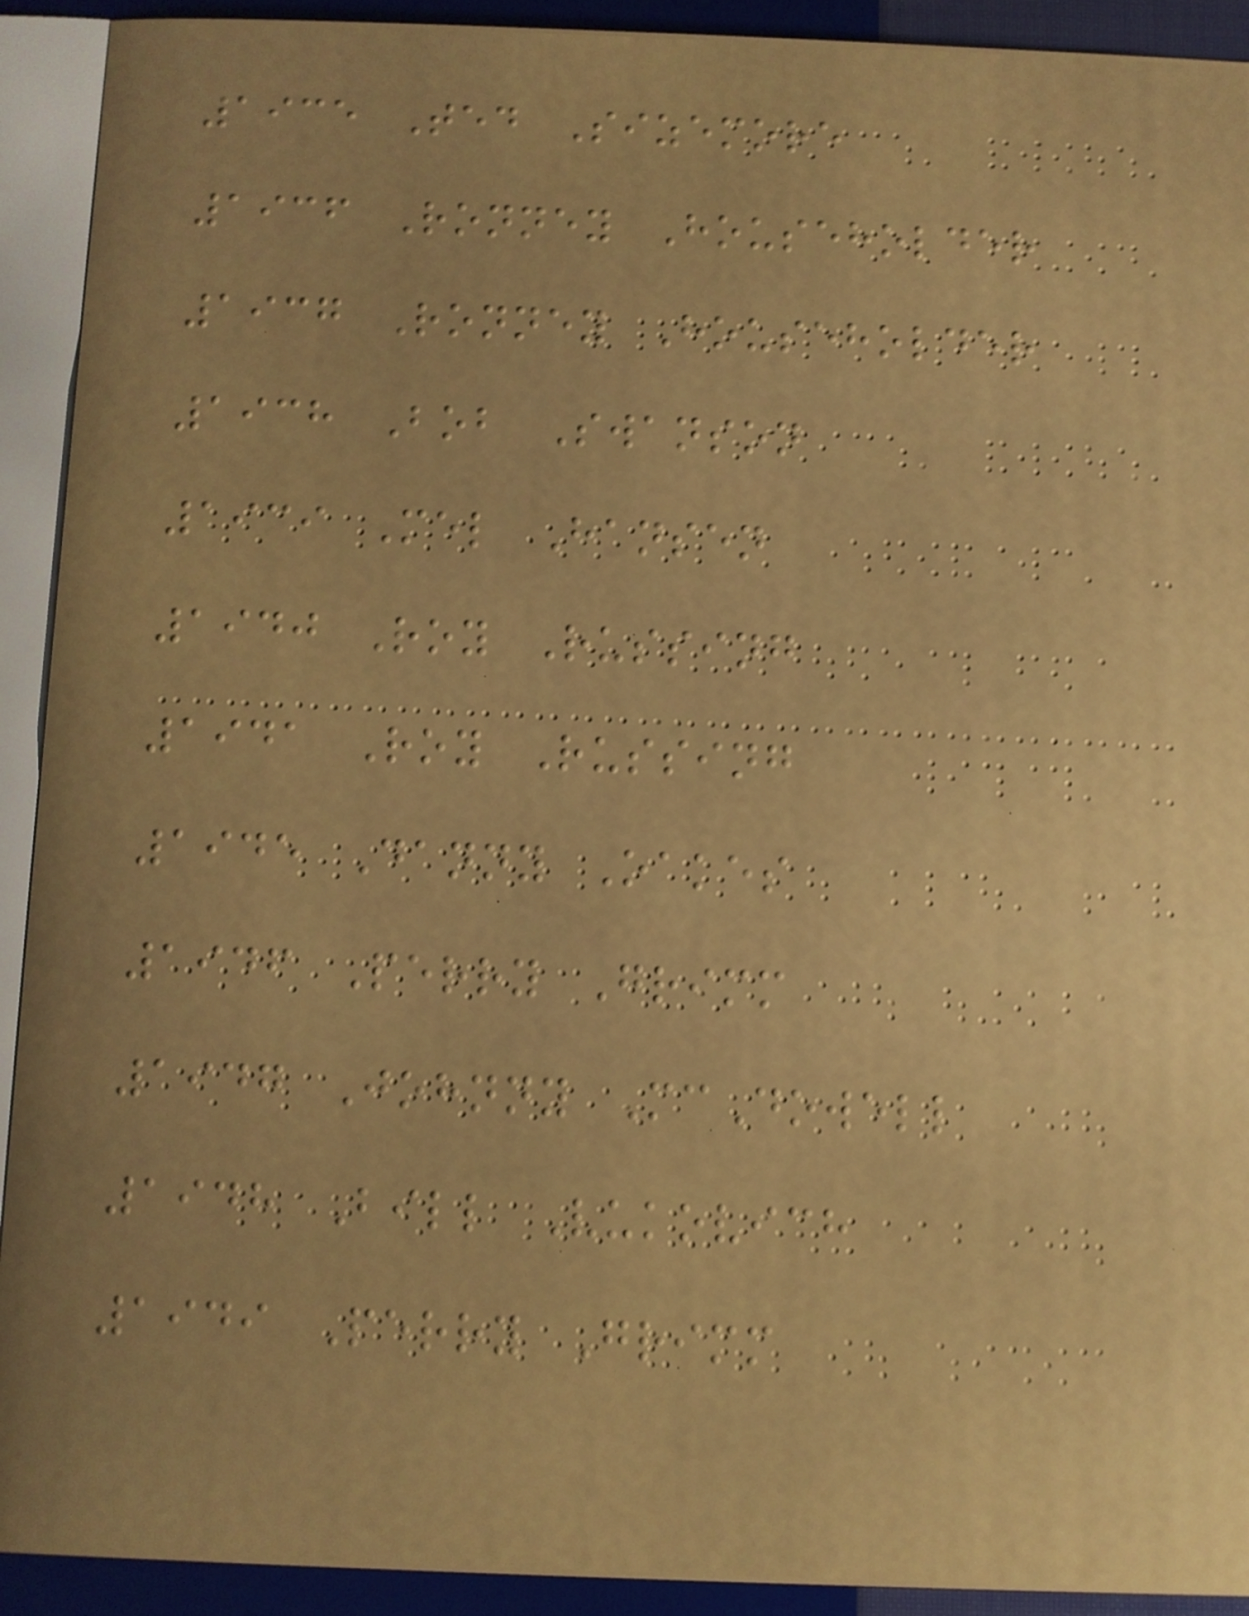1935 Ted Sizemore
1936 Ronney Householder
1937 Ronney Householder
1938 Bob Swanson
1939 Mel Hansen
1940 Roy Russing
1941 Roy Russing
1945 Danny Oakes
1946 Perry Grimm
1947 Johnny McDowell
1948 Bill Vukovich
1949 Perry Grimm
